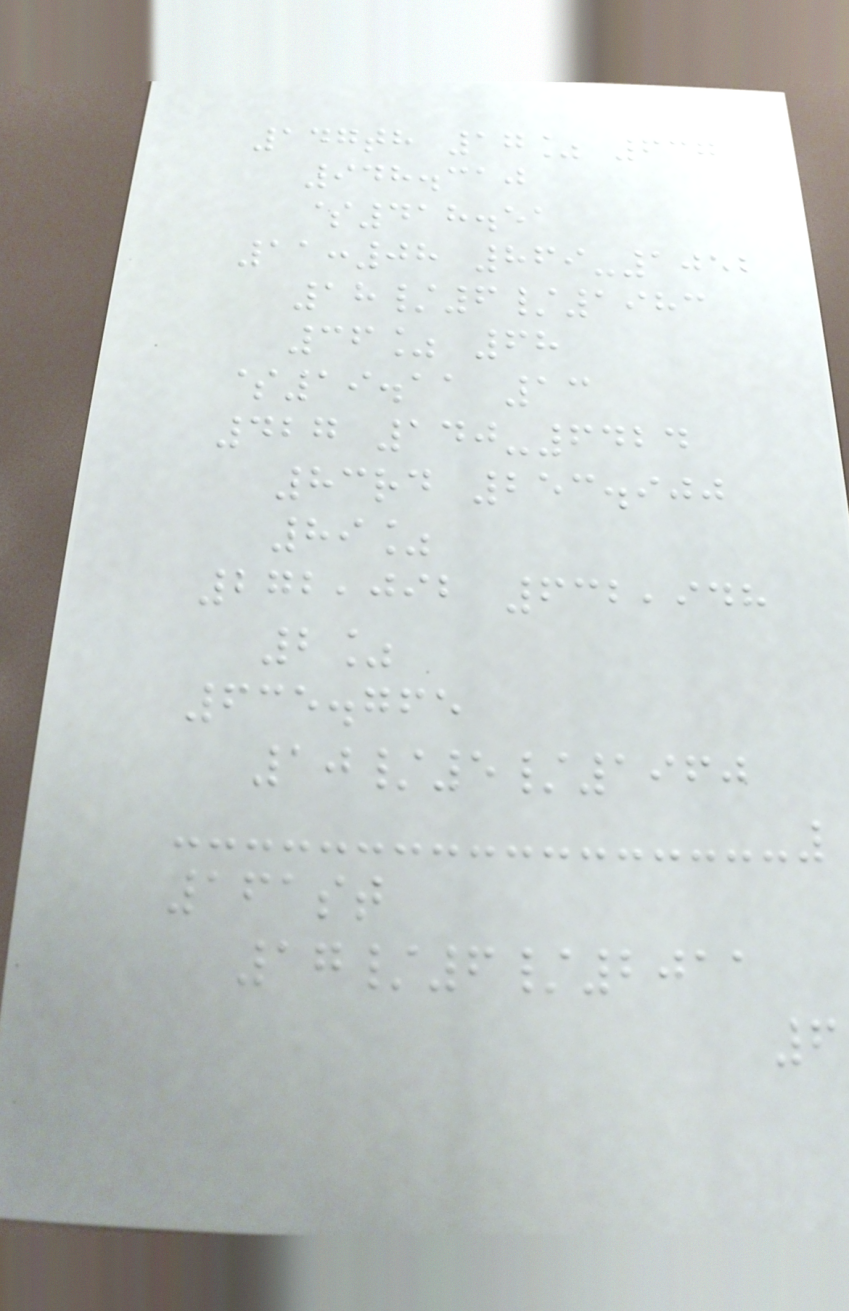147th 17% 637
948.310
$418.51
11:08 869-1052
18/6/1983
36% 68
$19.11 13
427 140-6424
83rd 253.900
89%
272,092 632,948
2%
635.765
10/5/1960
161st
17/6/2011
6
